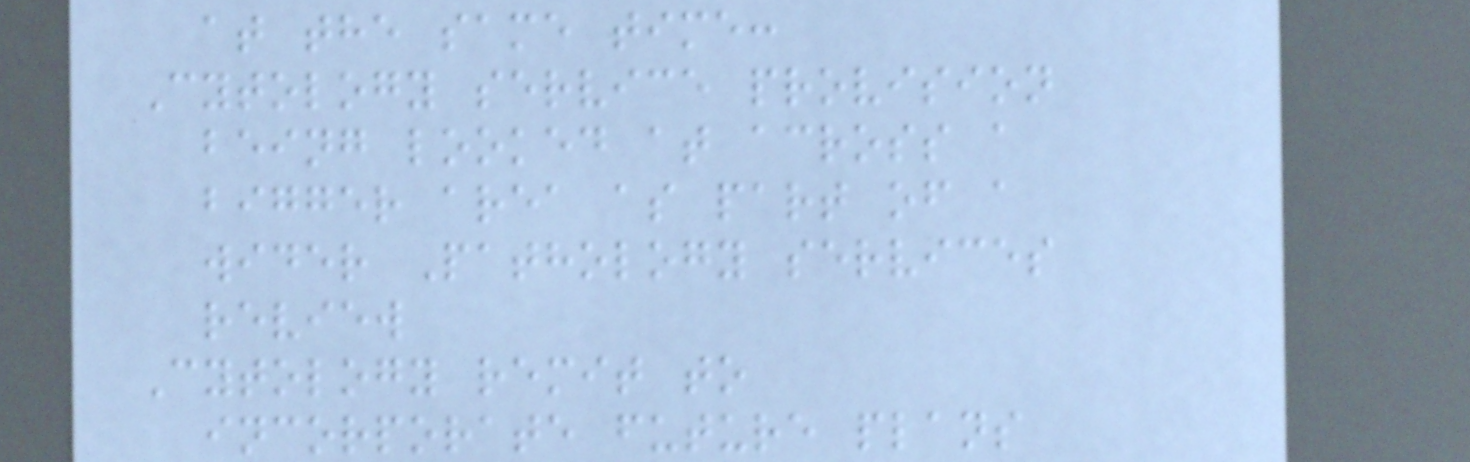at the same time:
Cytology service provision
being looked at across a
bigger area as part of a
wider Pathology services
review
Cytology remit to
incorporate future plans
